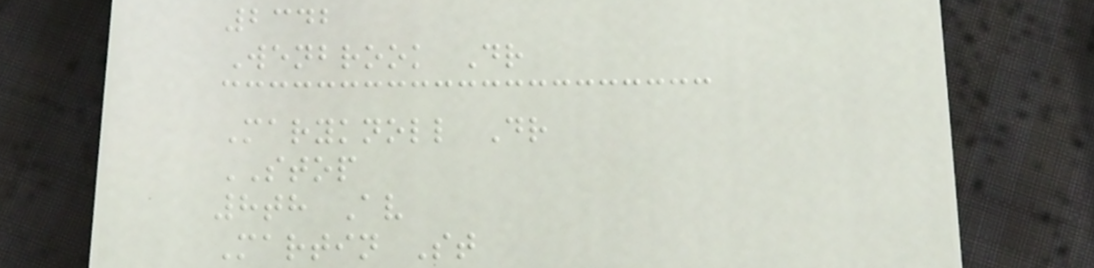2342
Wenbrook Dr
Maryknoll Dr
STOP
8th Av
Martin St
